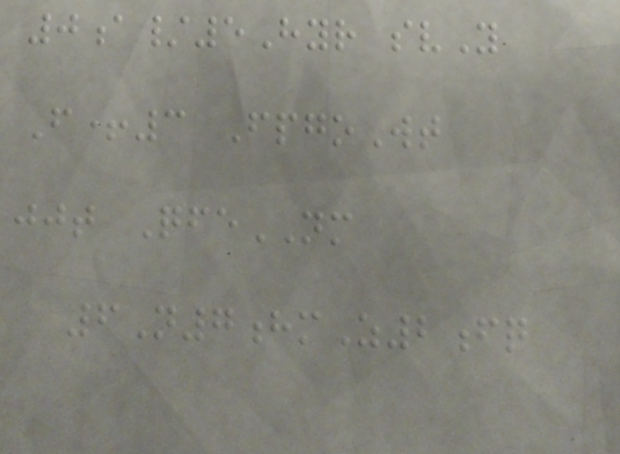0a/5Hyr svY
F+3 FpgoWt
jjt QfeNM
6N7hmZ2fq
